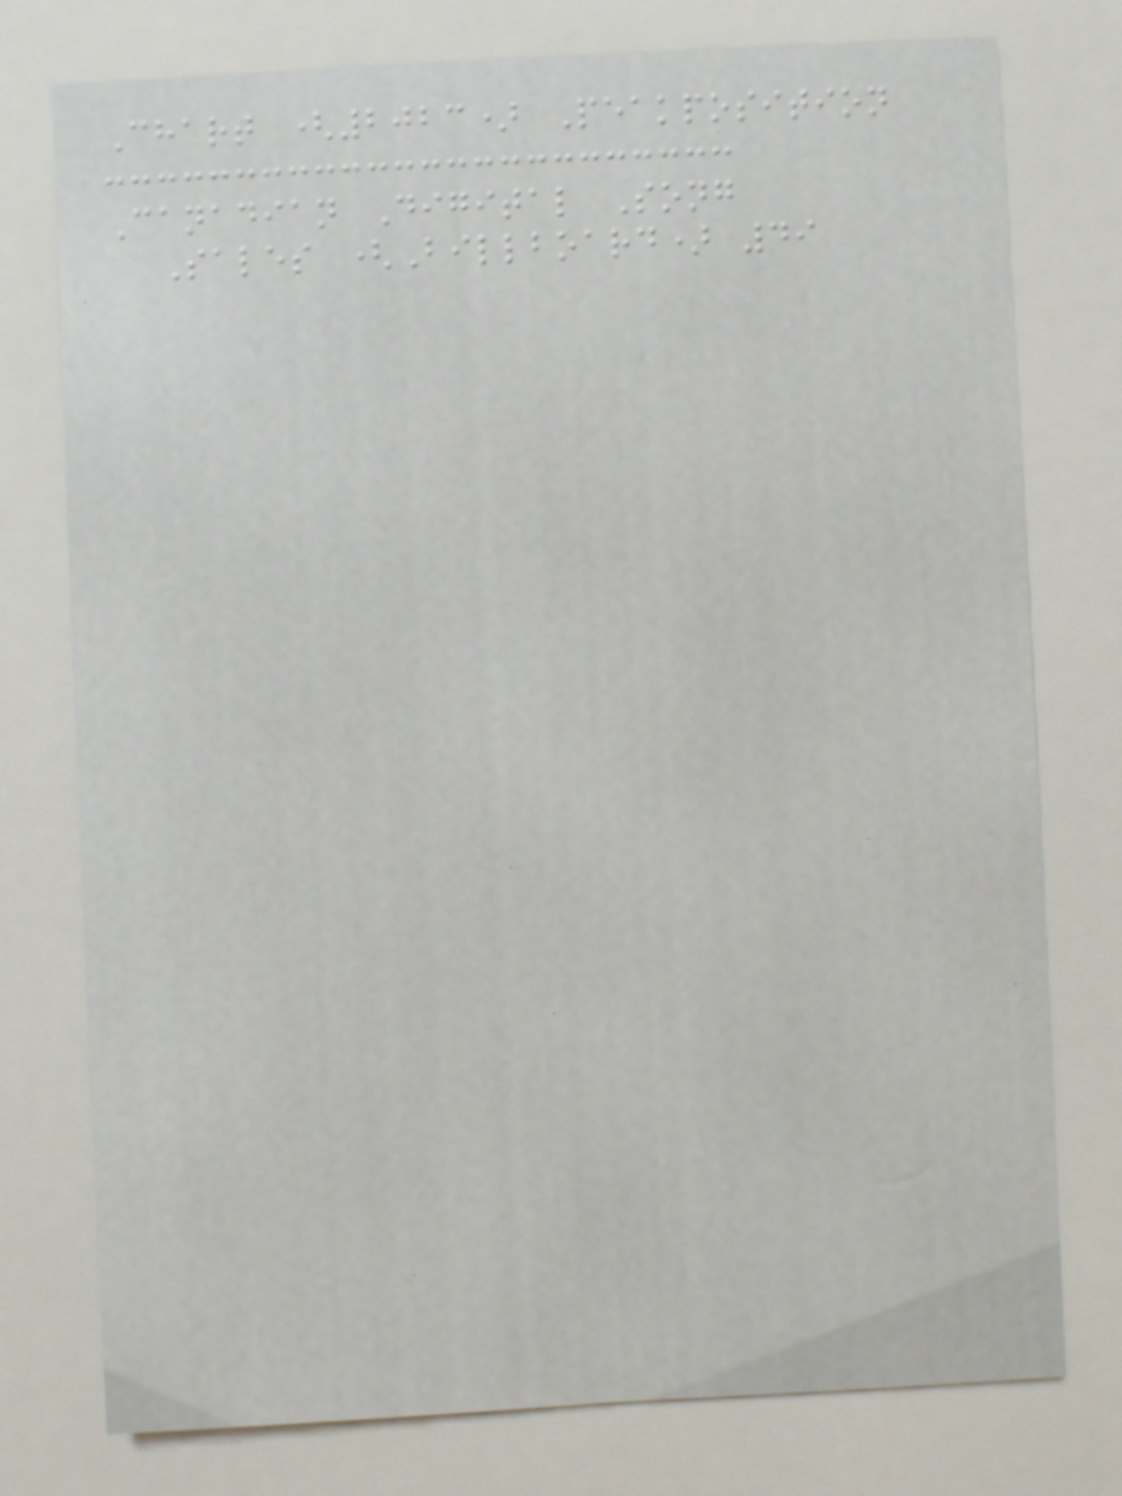Chart (2023) Peakposition
Canadian Digital Song
Sales (Billboard) 49
